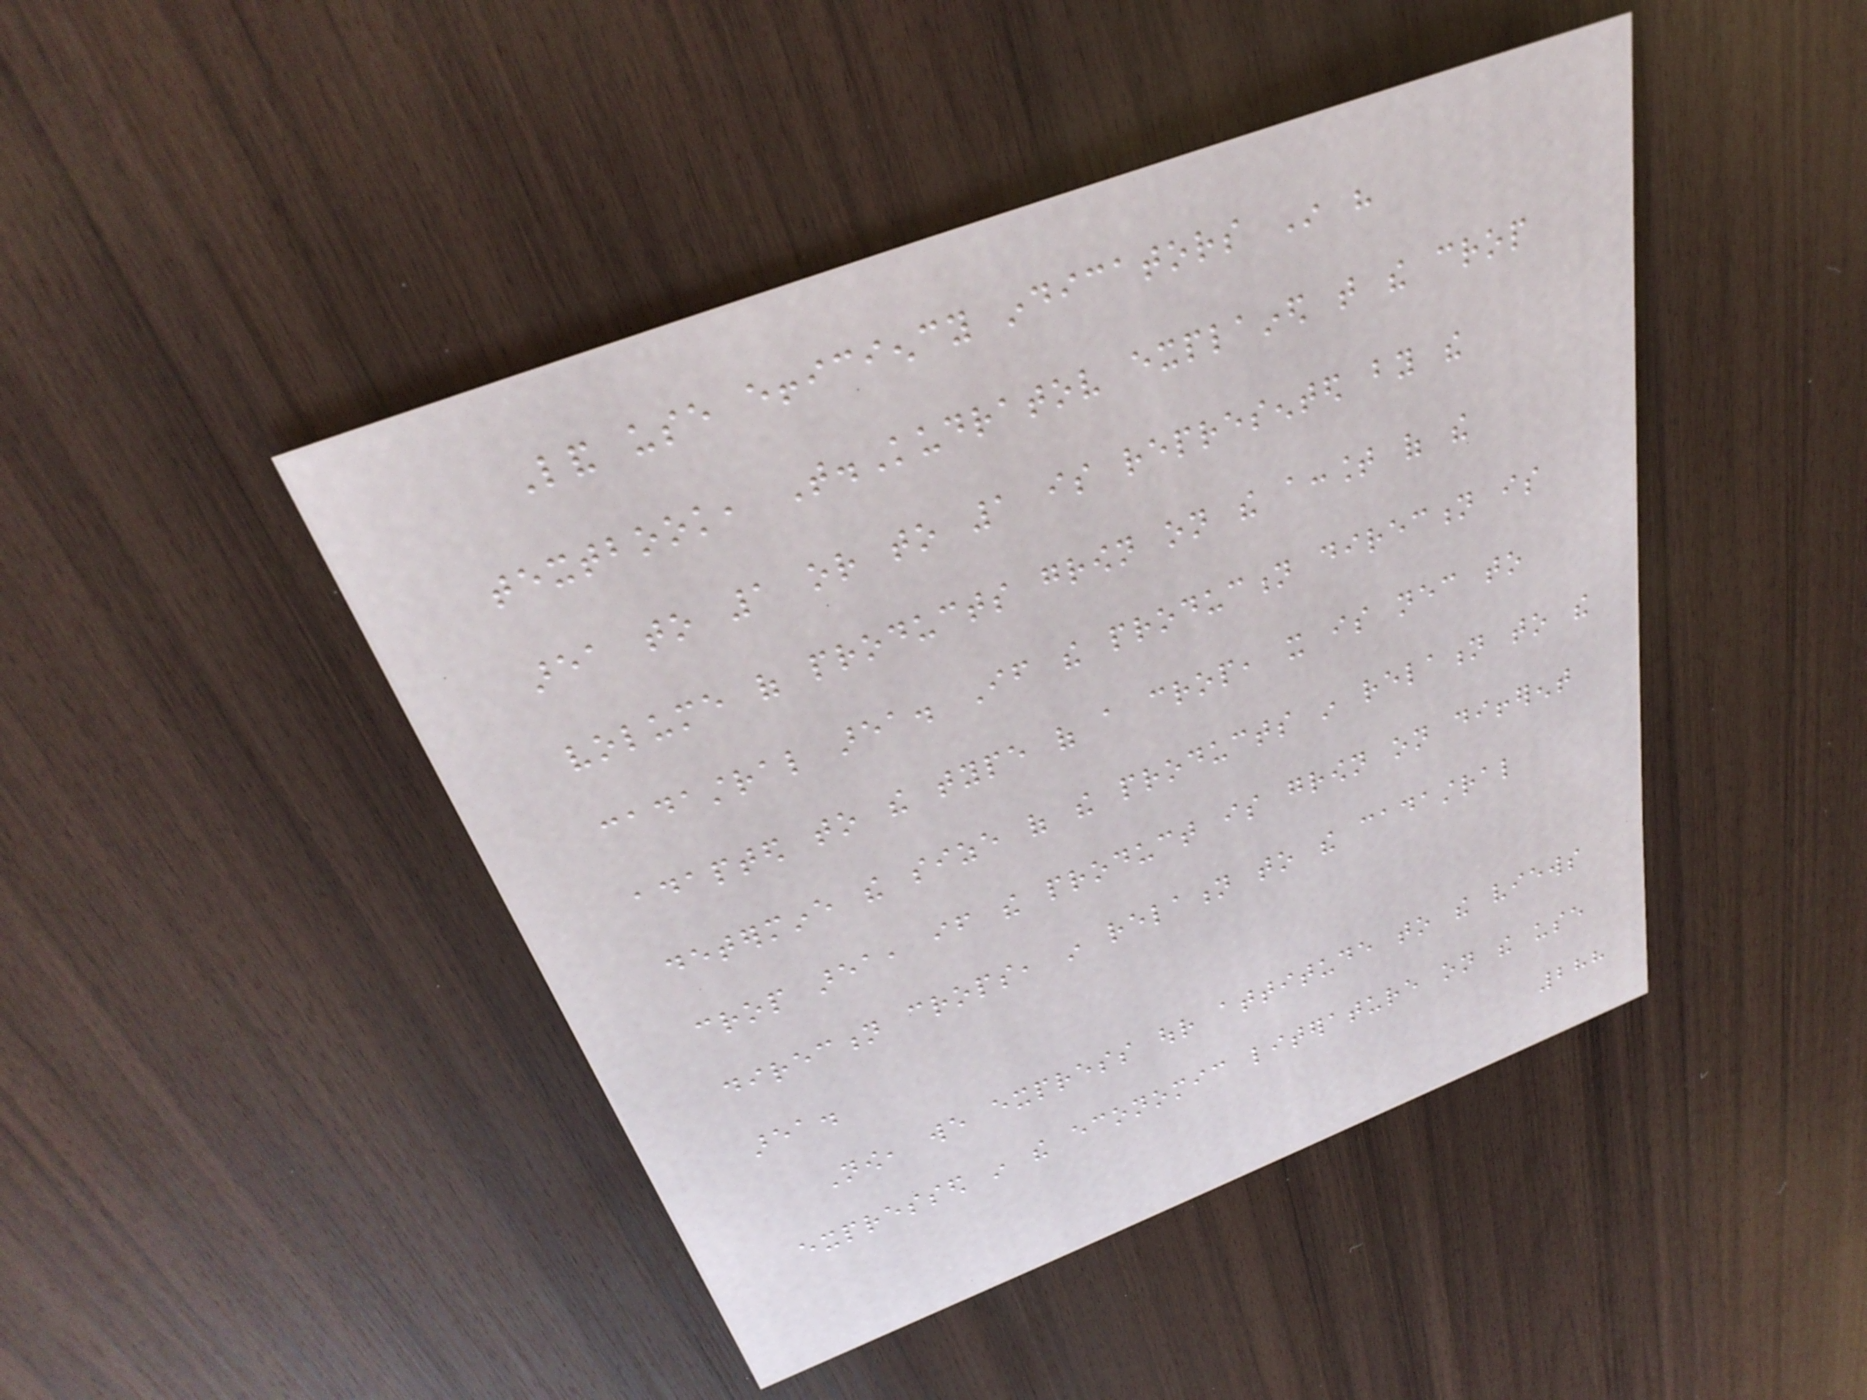Land use efficiency indicators In his
textbook, T.Kudratov explained that the crop
area to 1 or to 1 is represented by the
volume of products grown on the account of the
cadastral area. If the production direction is
adapted to the type of a crop, it is necessary to
determine the size of the products in relation to the
crop area, if the product is grown on different
direction crops, in relation to the cadastral
area.
Now, we express our attitude to the views
expressed in the economic literature on the use
288
